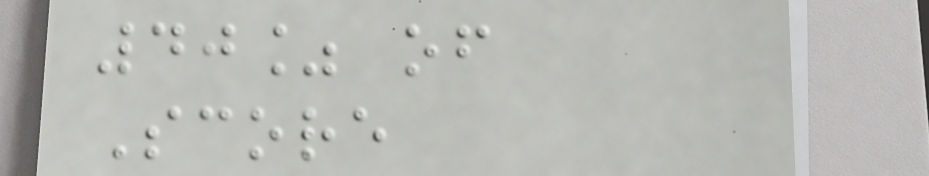40% of
Score
